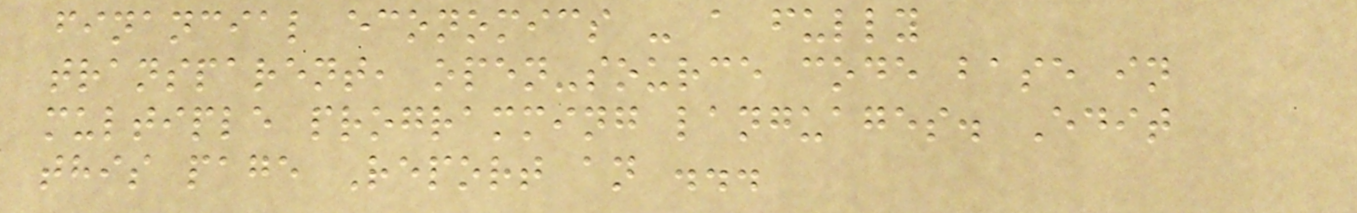financial economics - a fully
transparent, open-source code base in
multiple programming languages. Edit
this page Report an ...
